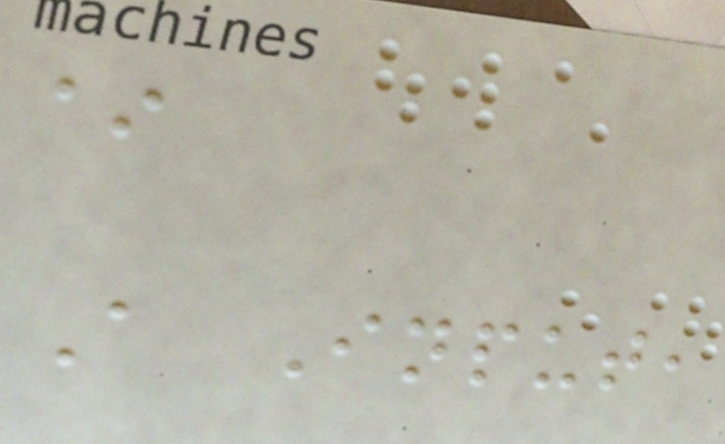*
A Input,
